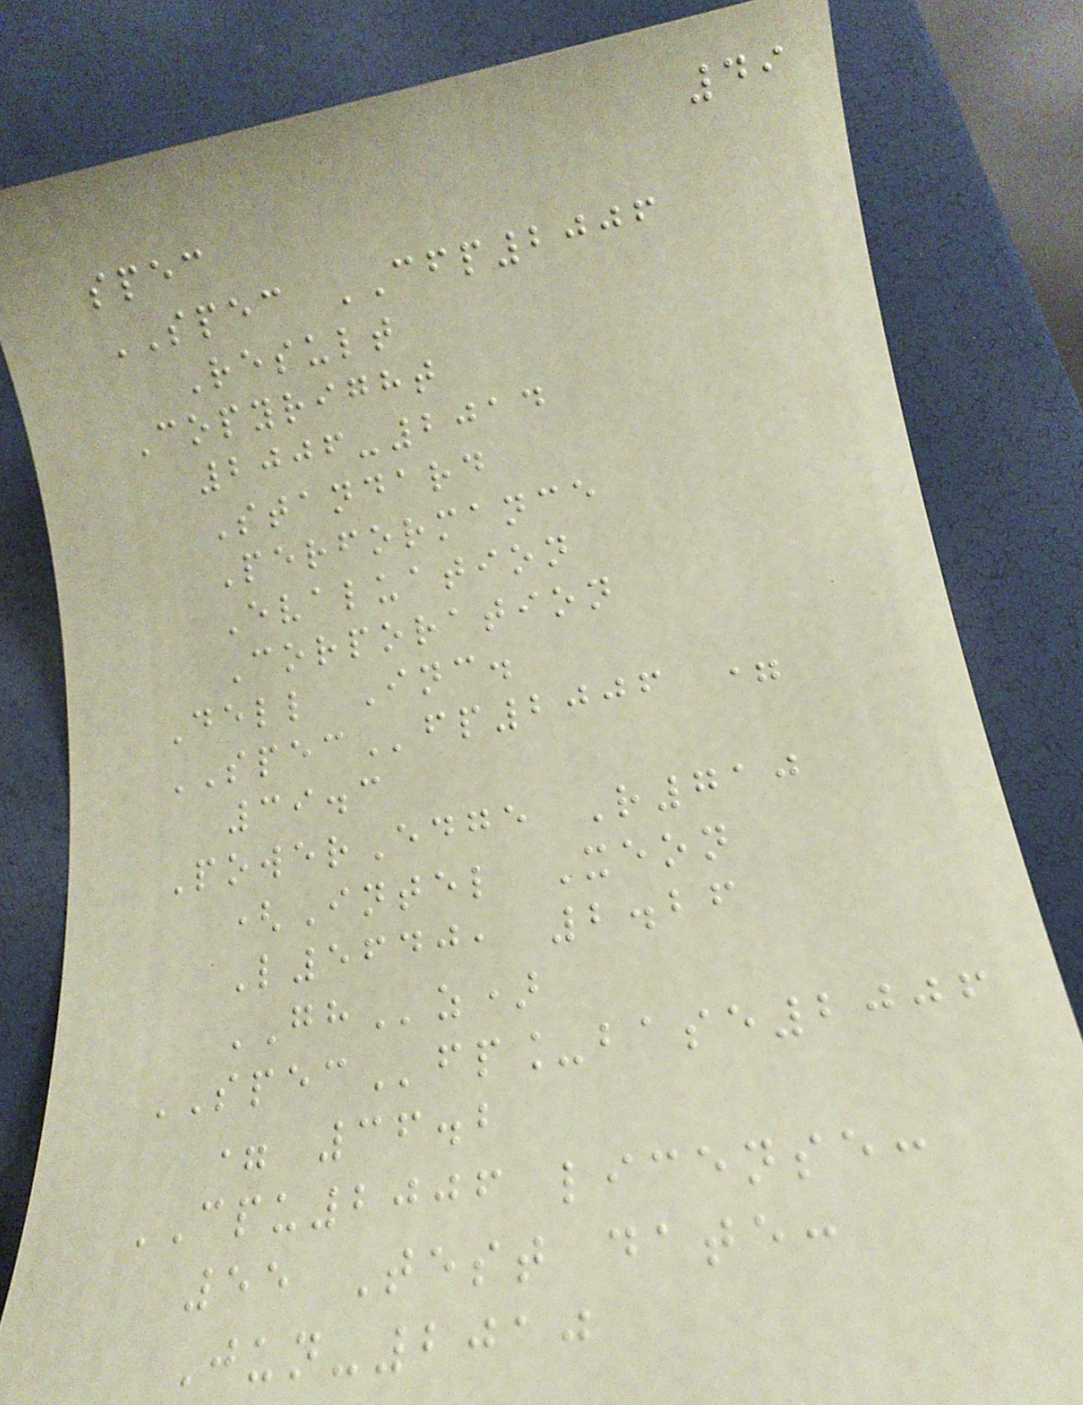49
spec
SPEC CFP2006
Result
Copyright
2006-2014
Standard
Performance
Evaluation
Corporation
Dell Inc.
SPECfp2006 =
39.3
PowerEdge R710
(Intel Xeon
L5640, 2.26
GHz)
SPECfp_base2006
= 36.2
CPU2006 license:
55 Test date:
Jun-2010
